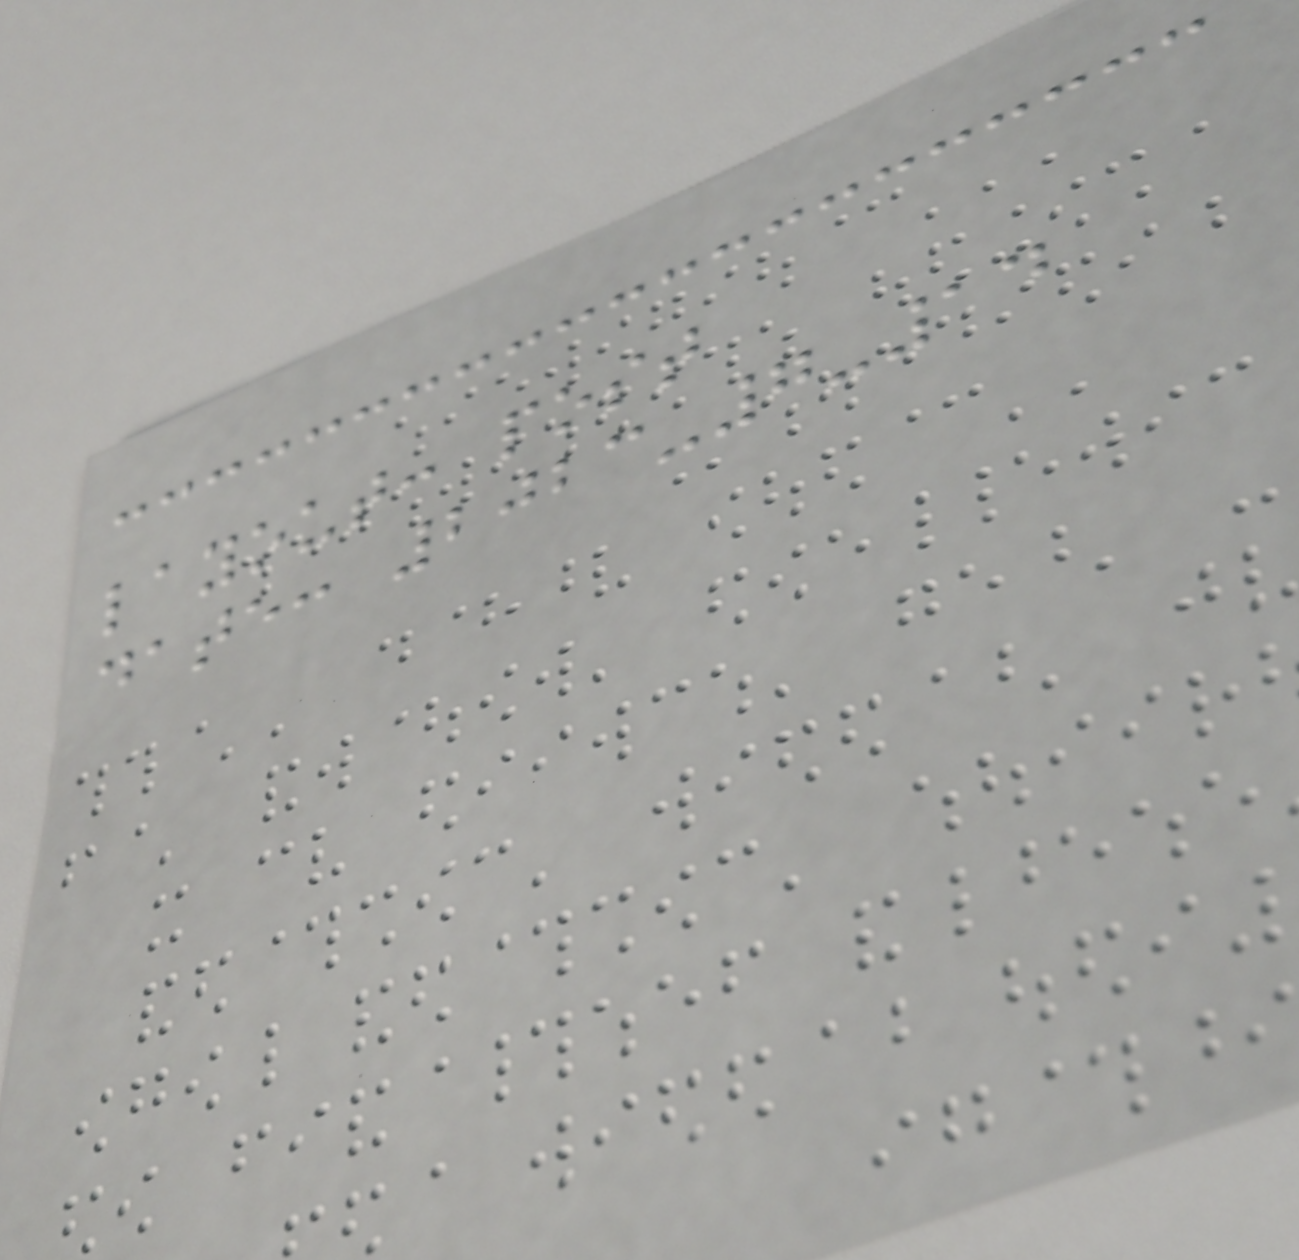layout: post
date: 2023-7-14
